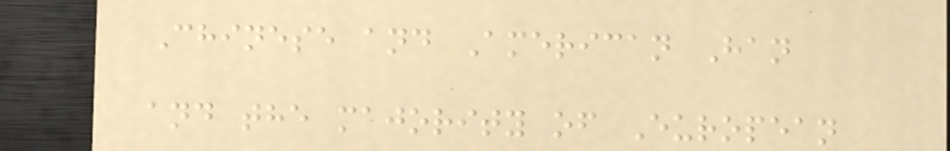Chinese and American Han
and the majority of European
